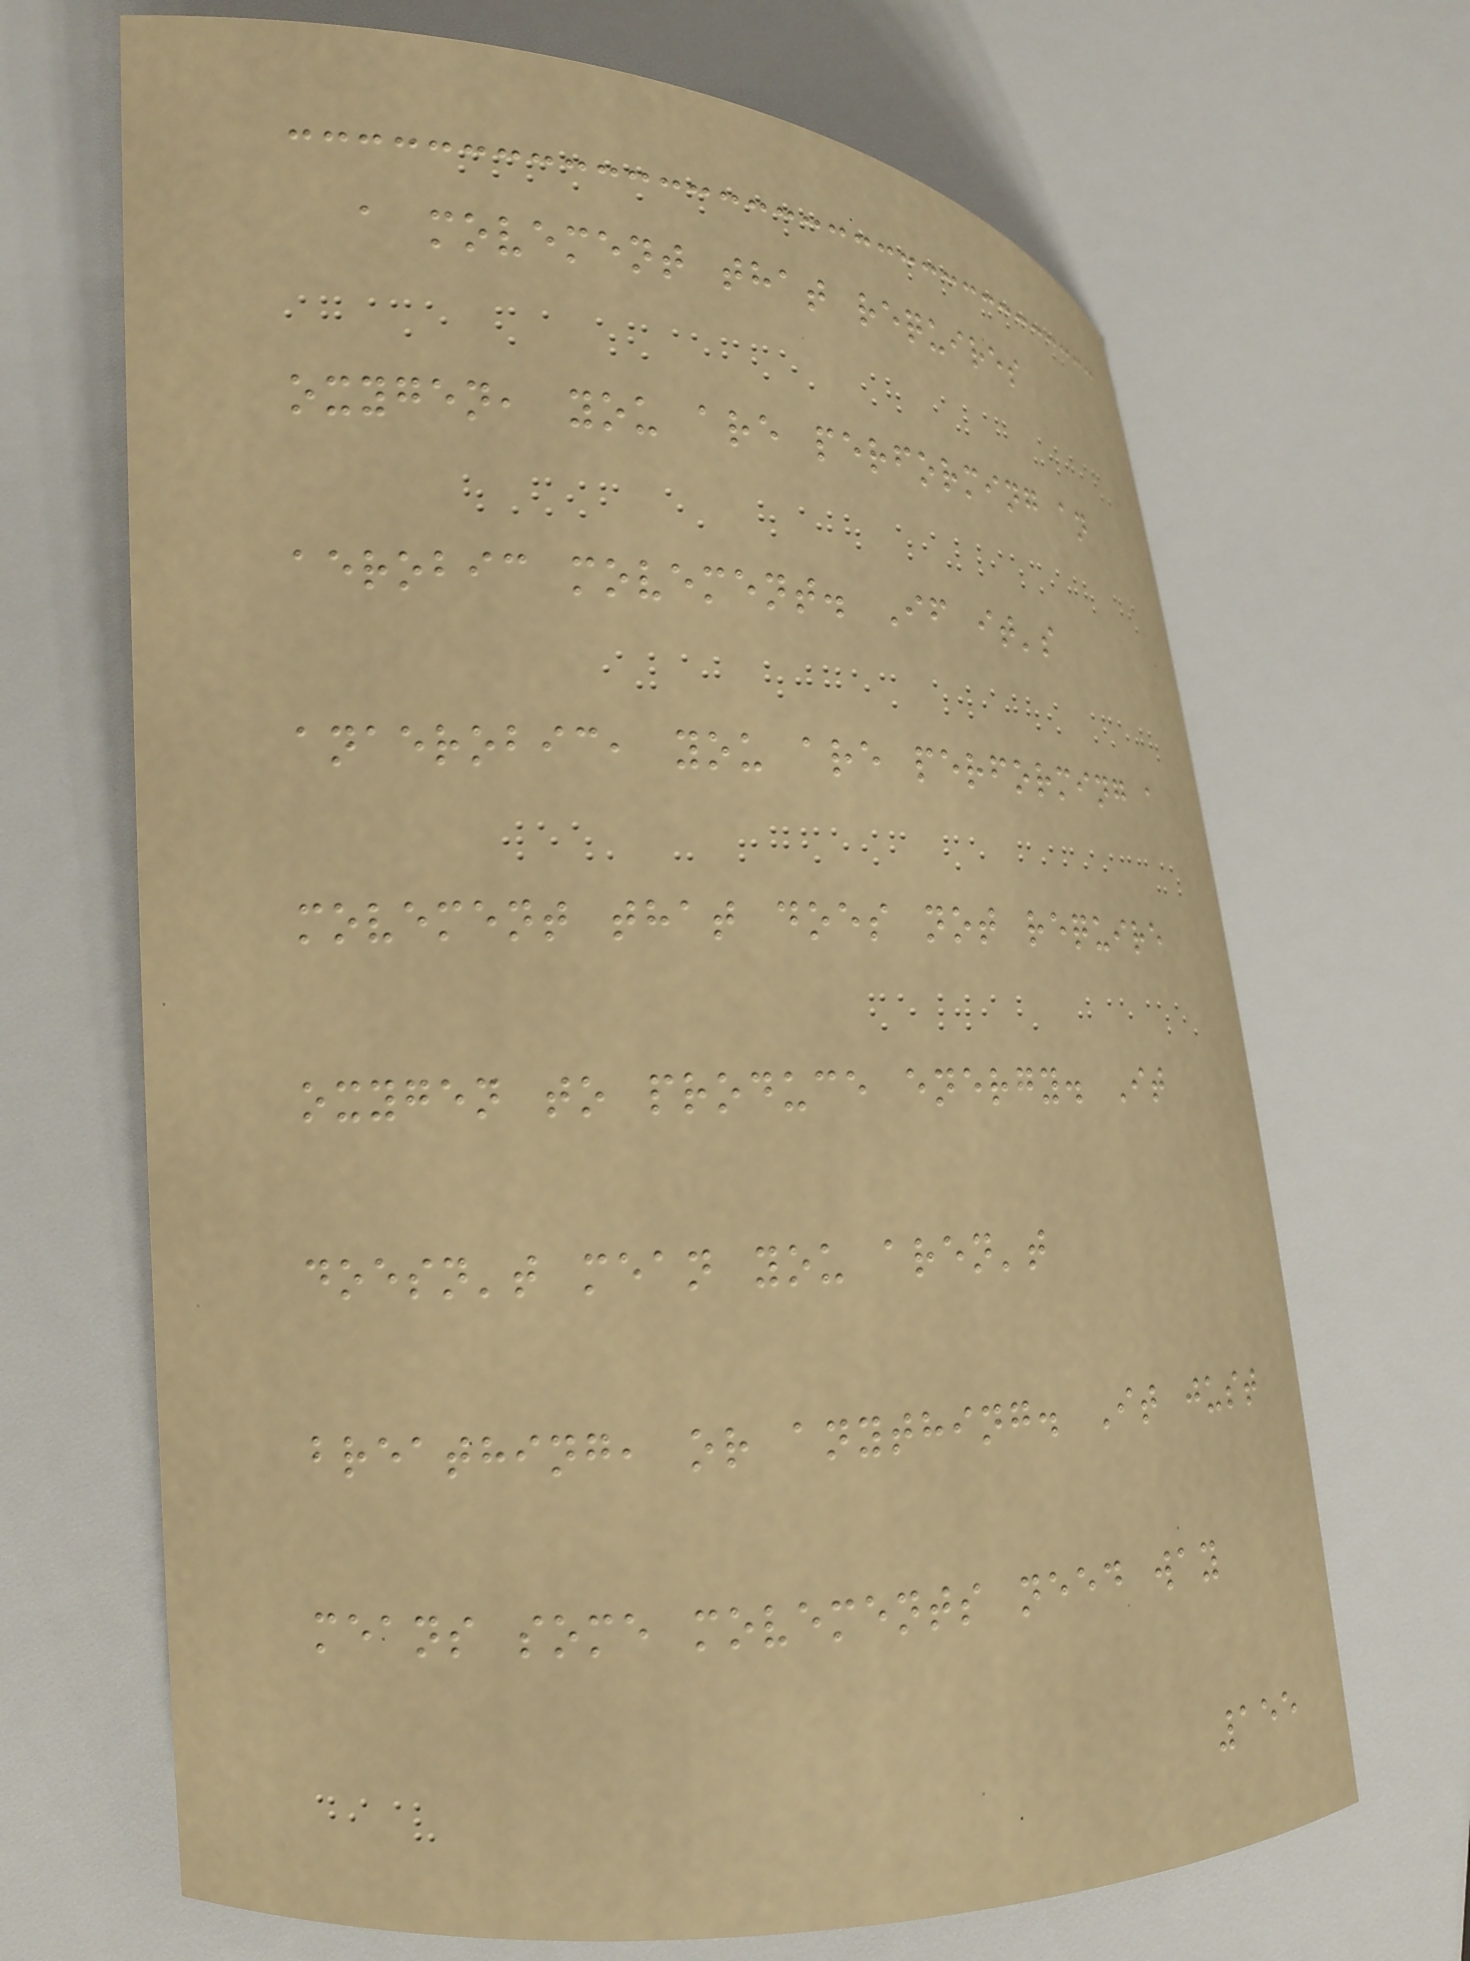a movement that requires
oxygen, you are performing an
aerobic movement. If it's
anaerobic, you are performing a
movement that does not require
oxygen to produce energy. It
doesn't mean you aren't
breathing, or anything. It just
means some movements need way
155
